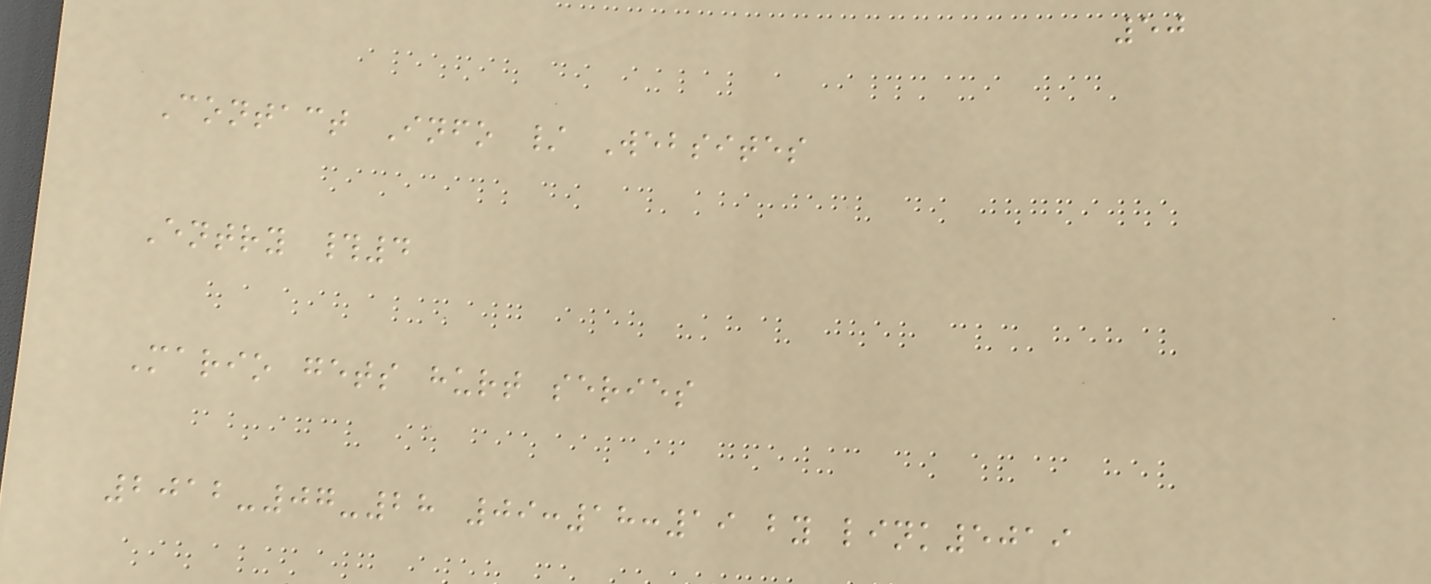50
Contact Info / Websites
Entry #4
Mario gets hurt series
2012-07-28 09:18:19 by link5019
